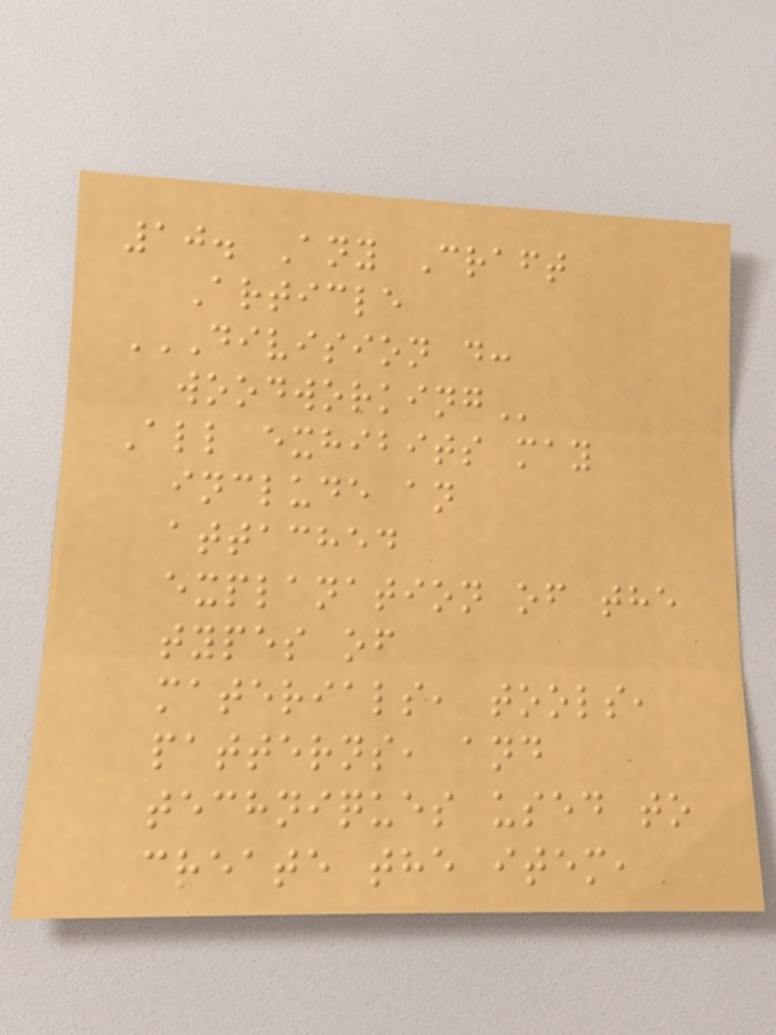10. Any Craft
Article
DIVISION D:
WOODWORKING
All exhibits may
include an
attached
explanation of the
types of
materials, tools,
patterns, and
techniques used to
create the item,
